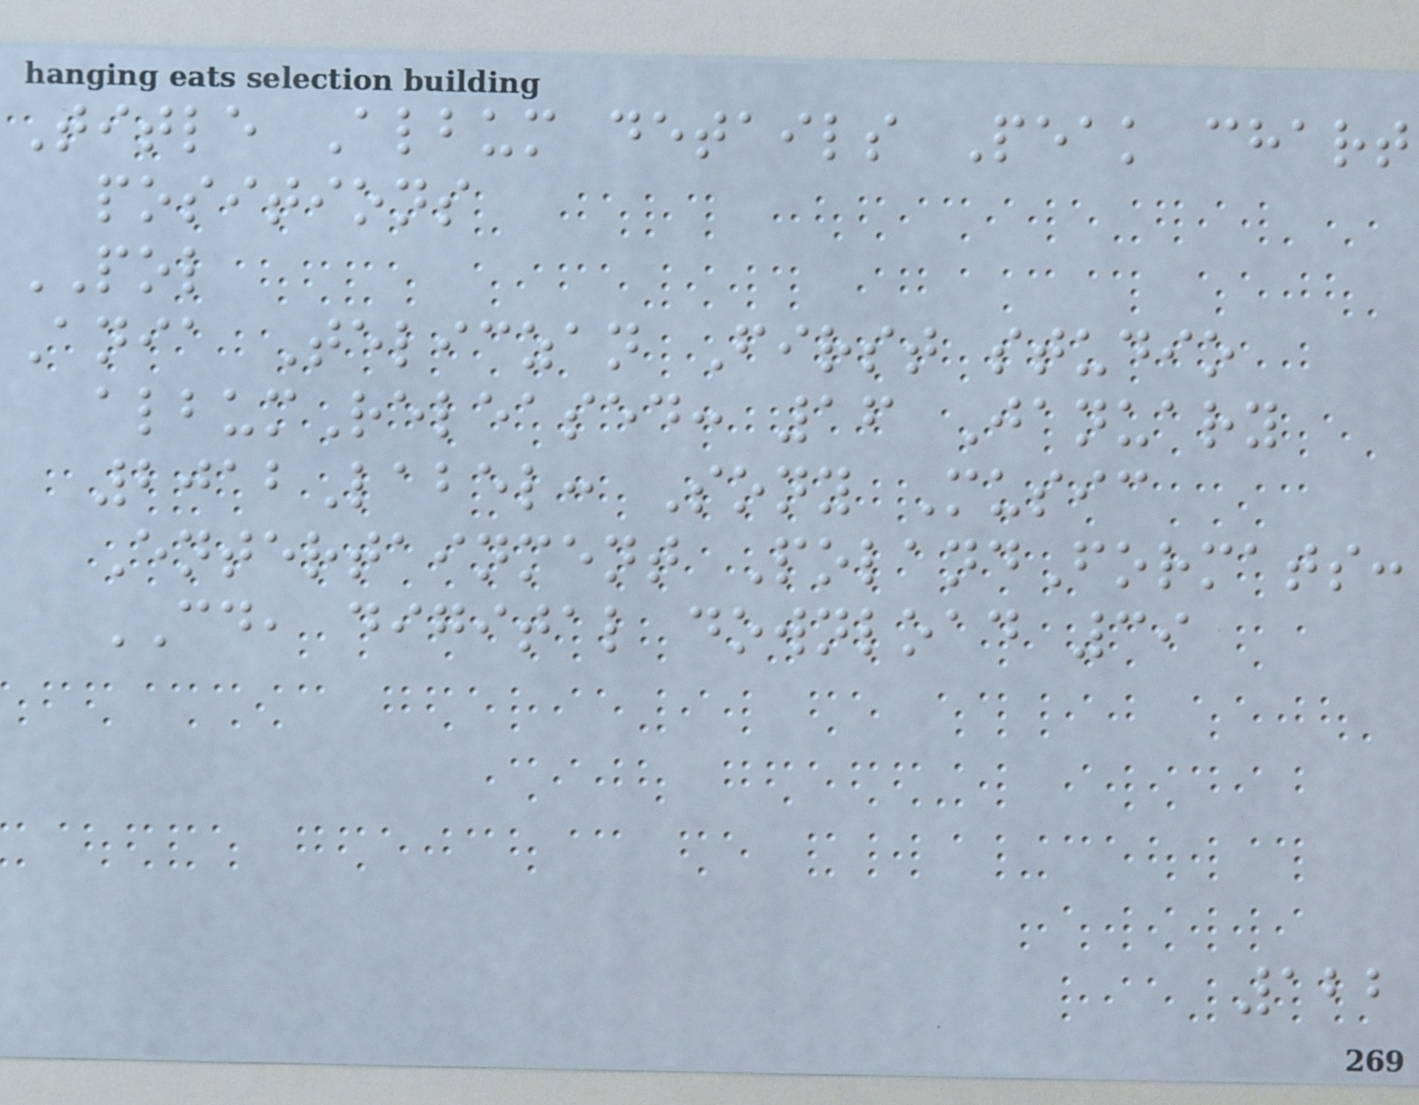Title Album details Peak chart
positions
POL
Ania Teliczan First studio
albumReleased: 16 January
2012Label: Sony Music
Entertainment PolandFormats:
CD, digital download 39
122
